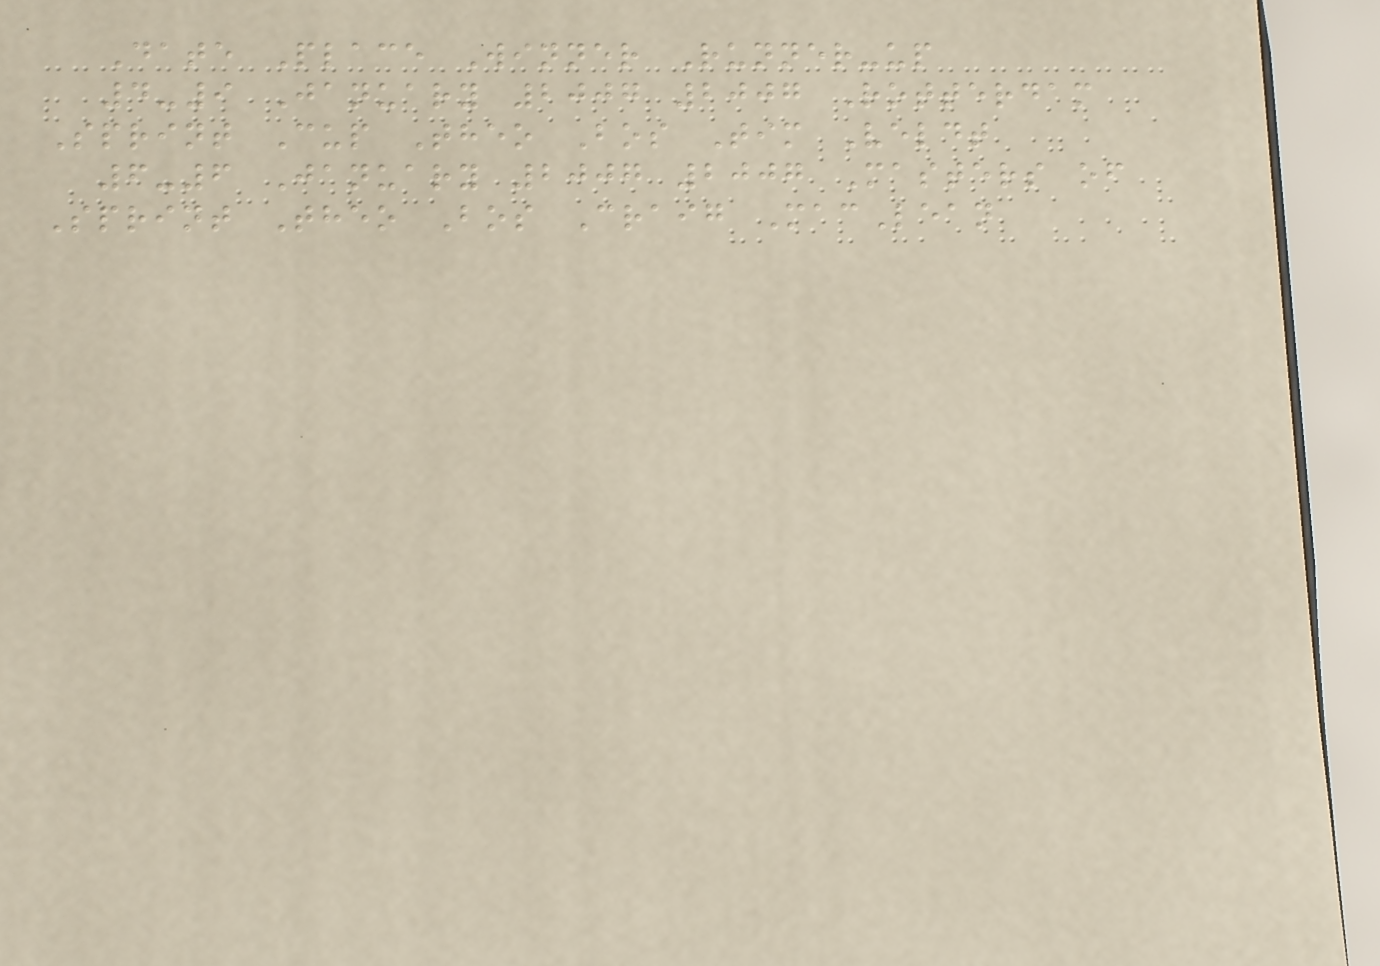Date Place Winner Runner-up
4-9 January 2007 2007 Rotterdam
Sprint Cup Theo Bos Tim Veldt
6-6 January 2007 2007 Masters of
Sprint Theo Bos Craig MacLean
